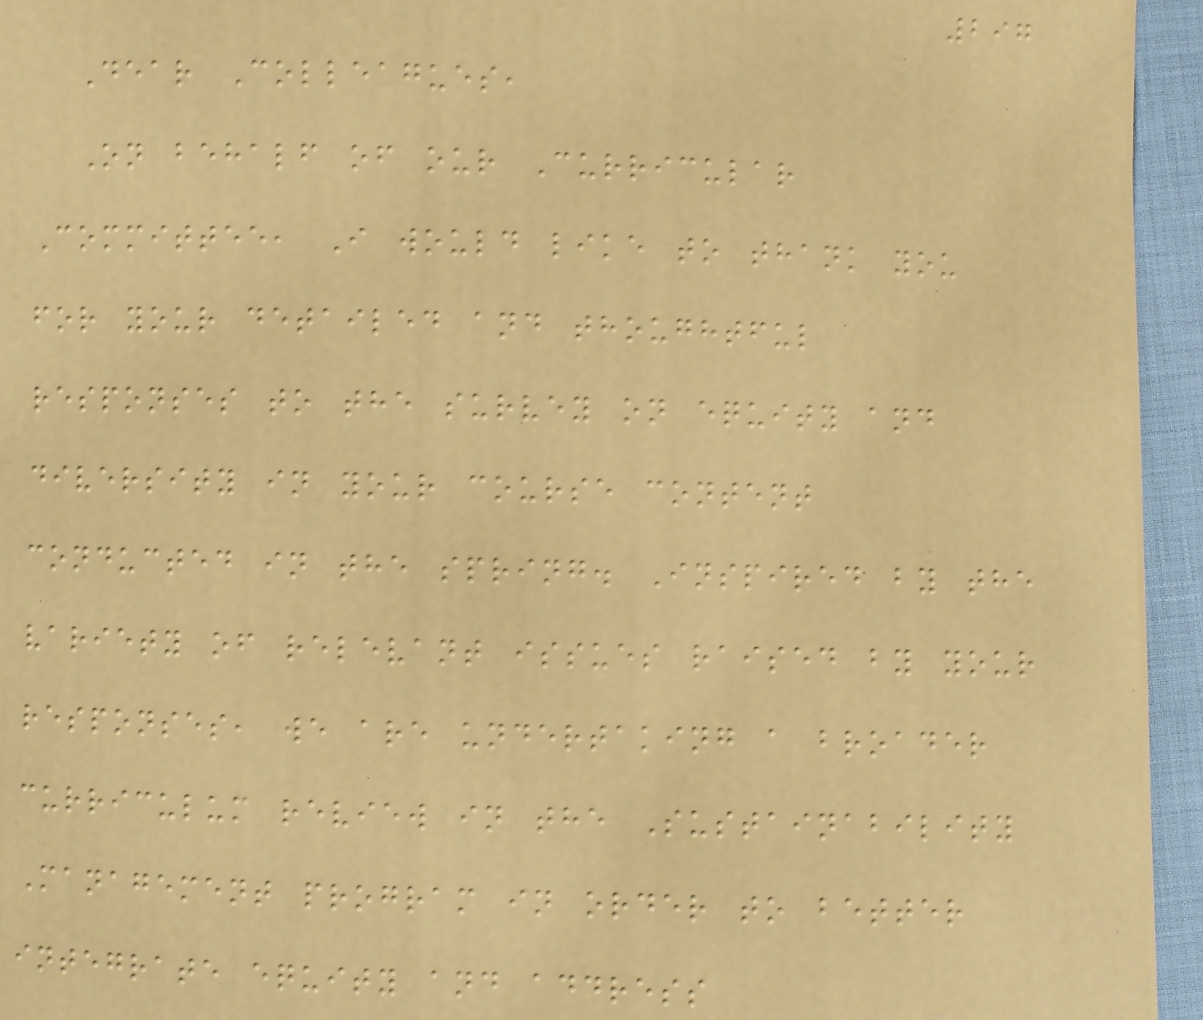297
Dear Colleagues,
On behalf of our Curricular
Committee, I would like to thank you
for your detailed and thoughtful
responses to the survey on equity and
diversity in your course content
conducted in the spring. Inspired by the
variety of relevant issues raised by your
responses, we are undertaking a broader
curriculum review in the Sustainability
Management program in order to better
integrate equity and address
